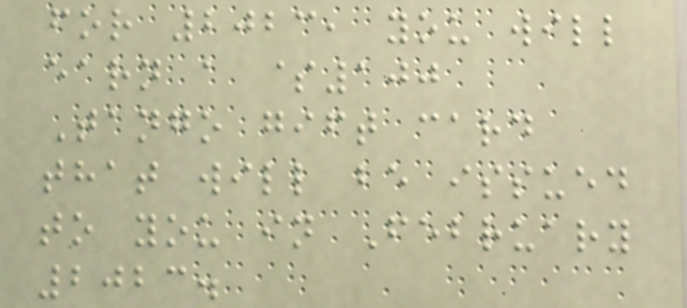for 2023, you will
earn a $100
Tango gift card
that will be issued
to you in February
2023.
